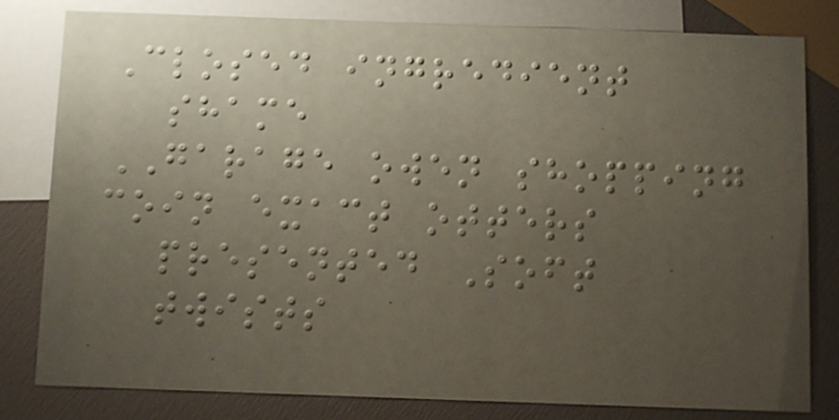Closed ingredient
shame
GARAGE owen shopping
coin exact otters
presented Soft
twists
